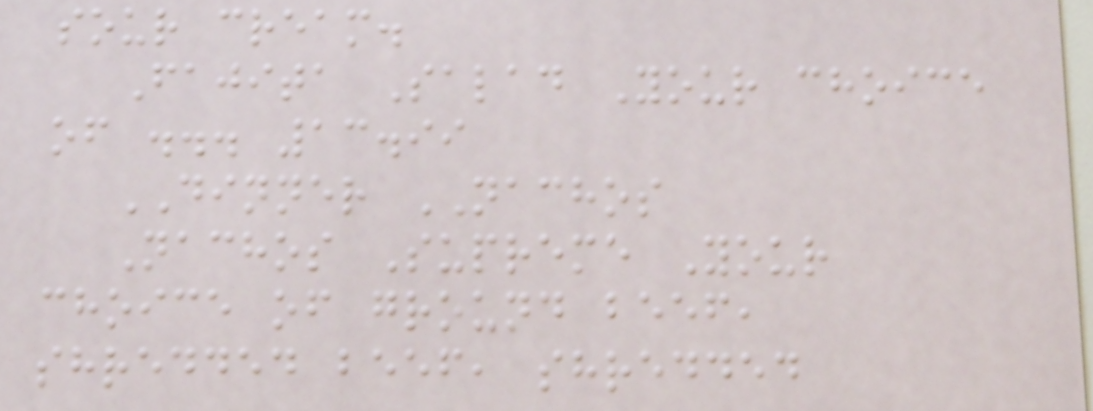sour cream.
Fajita Salad Your choice
of ... 13.99
DINNER NACHOS
Nachos Supreme Your
choice of ground beef,
shredded beef, shredded
